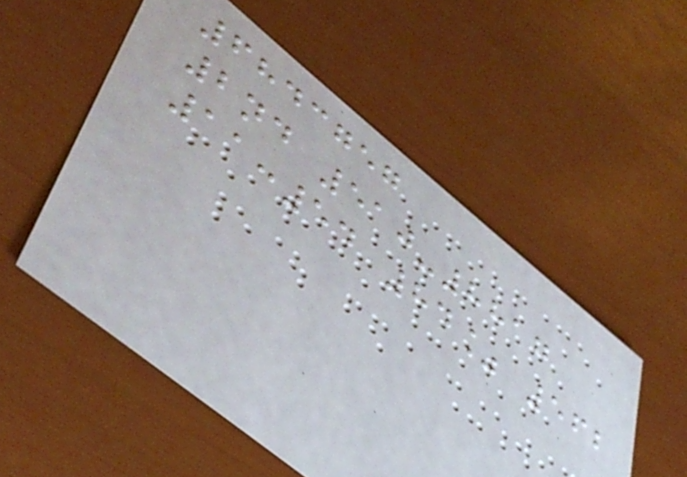6843757
2nd 510-8817
11:54 84% 562
